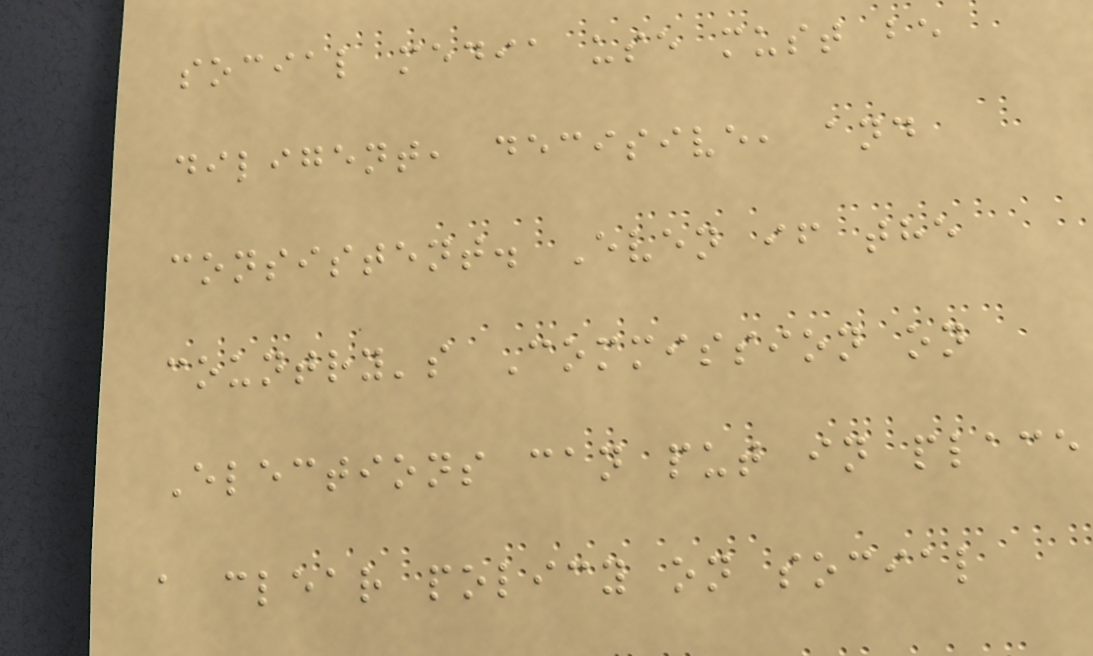social media use must be
diligent, decisive, and
consistent. Even if the
country's Commission on
Elections can put in place
a clear policy on social
